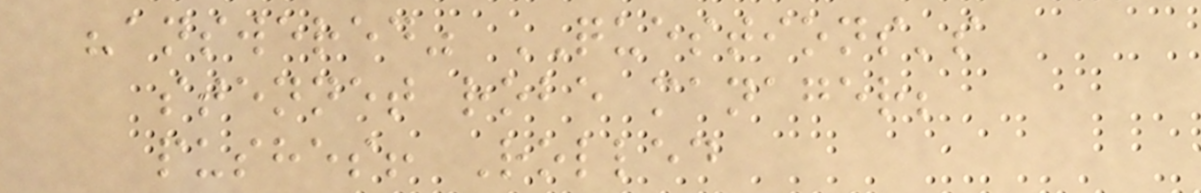"answered" QUESTIONS's
stennet robe manager;
pushes! Rolled
